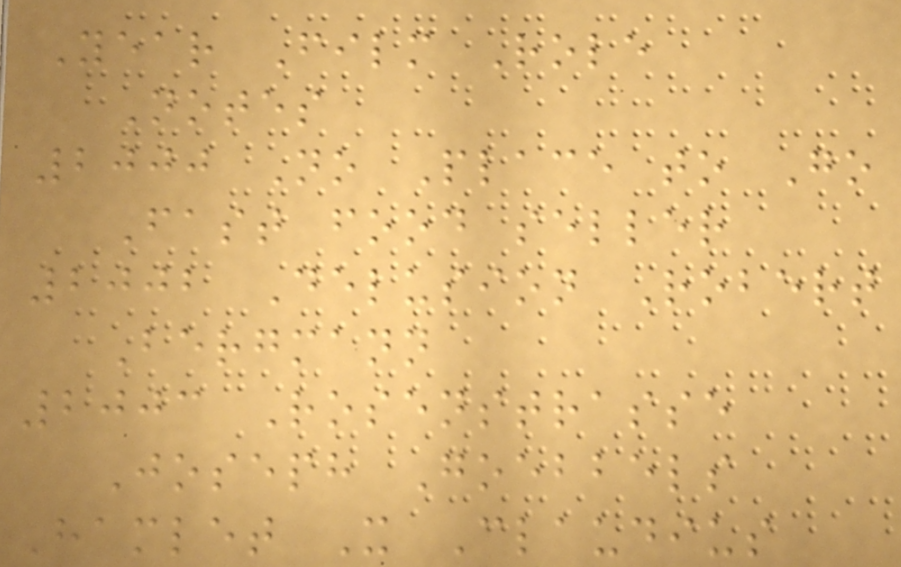Year Film Role
Notes
2000 No Place to Go
Fast food seller
2002 Delusion Robert
Bergmann
2003 Rosenstrasse
Joseph Goebbels
Hamlet X Claudius
